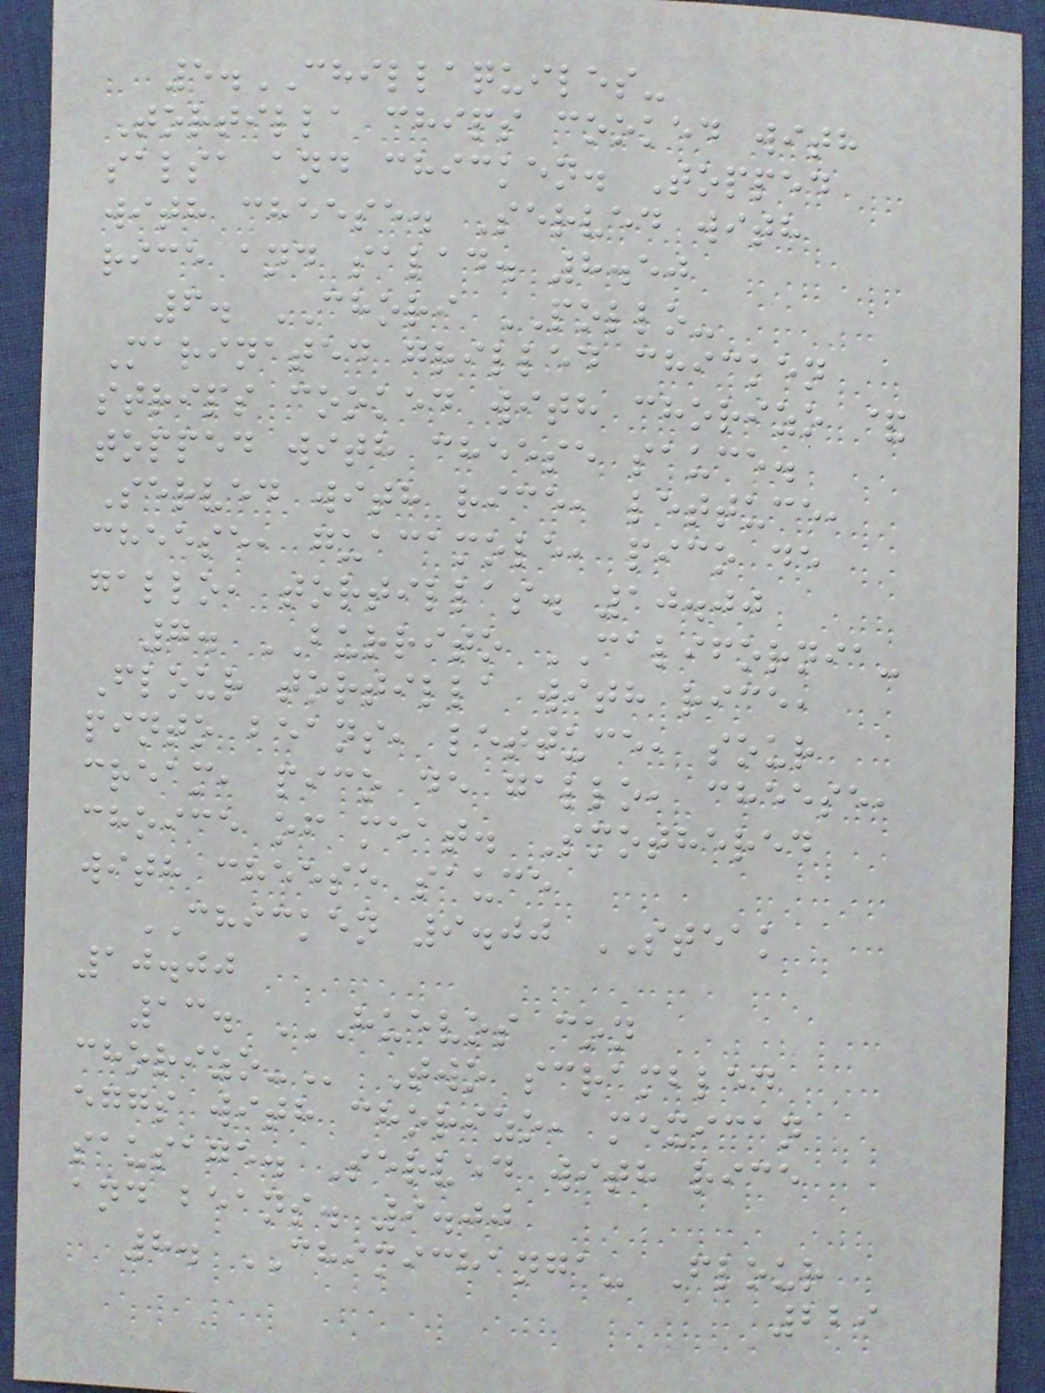5.CHILLAQUILES-
Tortilla chips cooked with
salsa and chicken. Topped
with cheese. Served with
rice and salad. 8.50
6. CHORI POLLO-
Marinated grilled chicken
strips cooked with chorizo &
topped with cheese sauce.
Served with rice, lettuce,
cheese, guacamole, pico de
gallo, tortillas. 10.00
7. BURRITO CALIFORNIA-
Flour tortilla with rice,
pinto beans, lettuce, sour
cream, pico de gallo, cheese,
choice of meat. Smothered
with cheese sauce
CHICKEN 9.00 STEAK
10.00
13. HUEVOS CON
CHORIZO- Two scrambled
eggs with chorizo, mexican
sausage. Served with rice
and beans. 9.00
8. CHIMICHANGA- Flour
229
